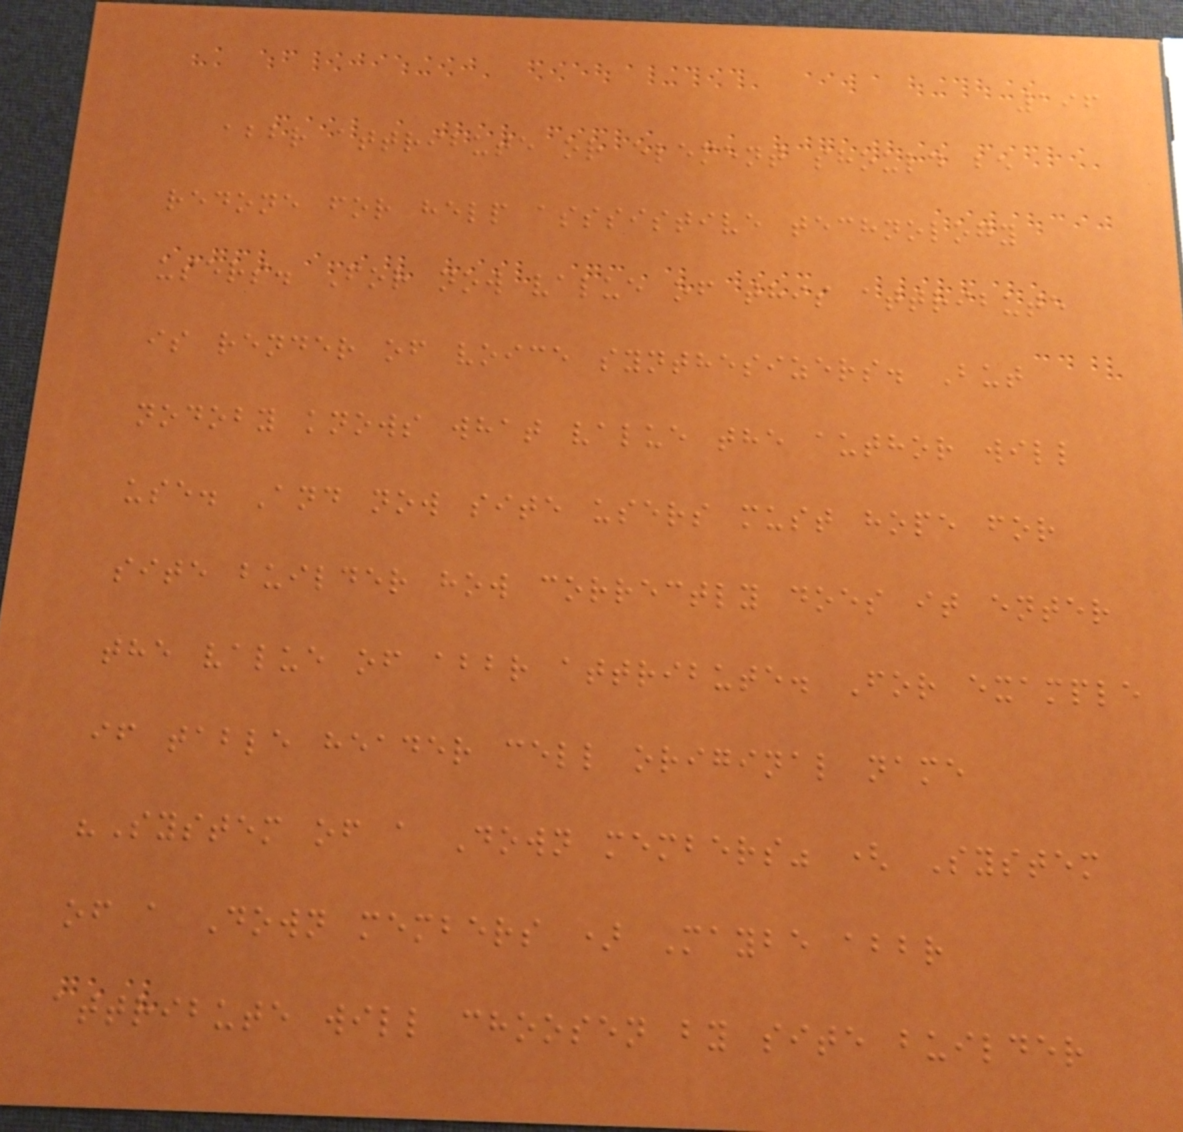196
abbr attribute or element should be
redone for help asssistive technology
users. For now value of this attribute
is render of voice synthesizers. But
nodoby knows what value the author will
use. And now site users must hope for
site builder how correctly does it enter
the value of abbr attribute. For example
if table header cell original name
"System of a Down members" ( System
of a Down members ) Maybe abbr
attribute will choosen by site builder
